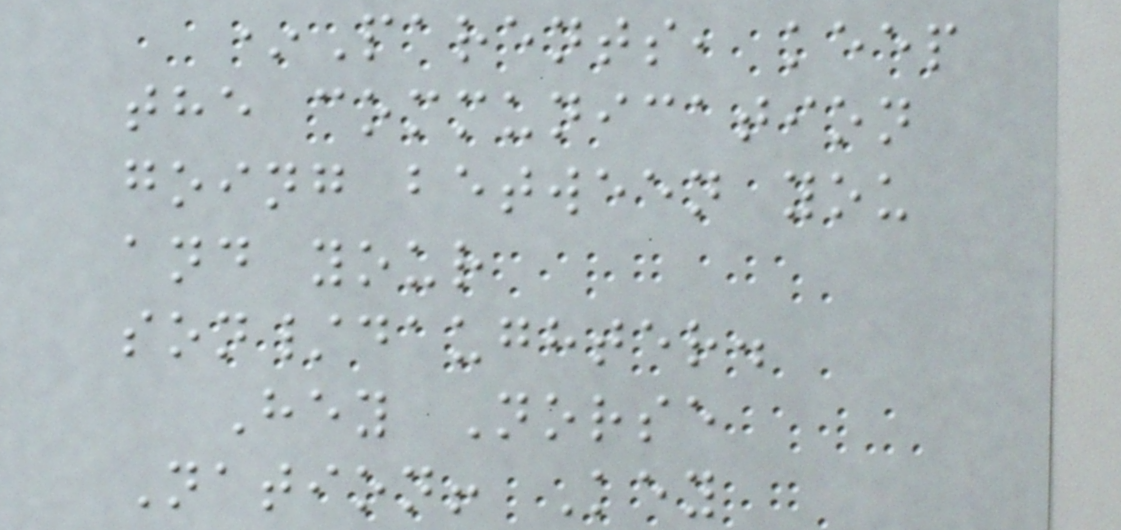*Parents, keep
the communication
going between you
and your
son/daughter.
Hey Norse
Nation! Key
